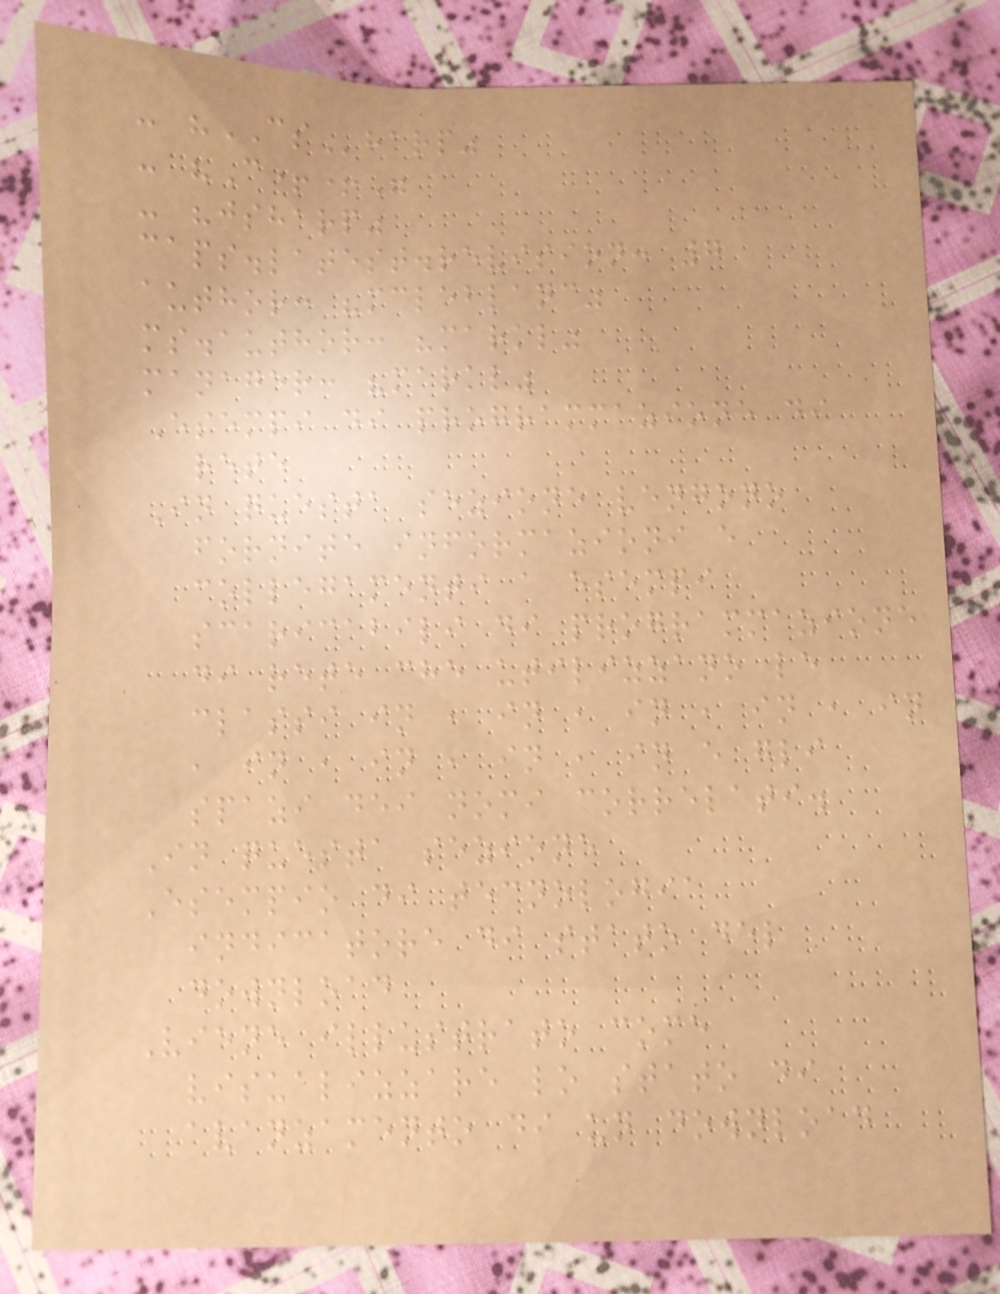- "CSharp"
- "C++"
- "jsharp"
caps.latest.revision: 7
author: "mcleblanc"
ms.author: "markl"
manager: "markl"
Esempi di programmazione di
rete
In questa sezione vengono
fornite informazioni e
collegamenti a esempi
scaricabili di programmazione
di rete che utilizzano le
classi in , in , in , in , in
, in , in , in , in e gli
spazi dei nomi correlati.
In questa sezione
Esempio di tecnologia
indicatore di stato del
download
Viene illustrato come
visualizzare lo stato di
avanzamento di un download
